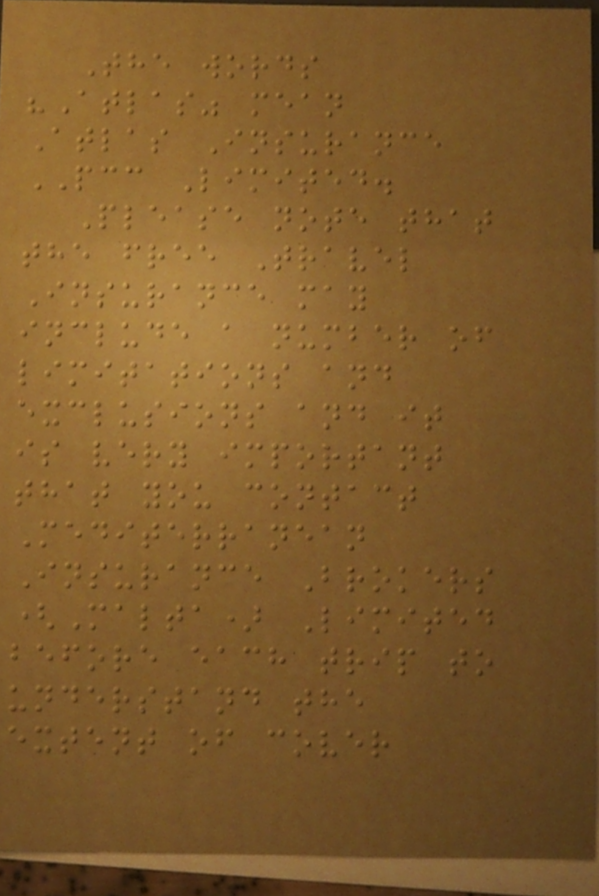The words
"Atlas" mean
Atlas Insurance
PCC Limited.
Please note that
the free Travel
Insurance may
include a number of
limitations and
exclusions and it
is very important
that you contact
Mediterranean
Insurance Brokers
(Malta) Limited
before each trip to
understand the
extent of cover
